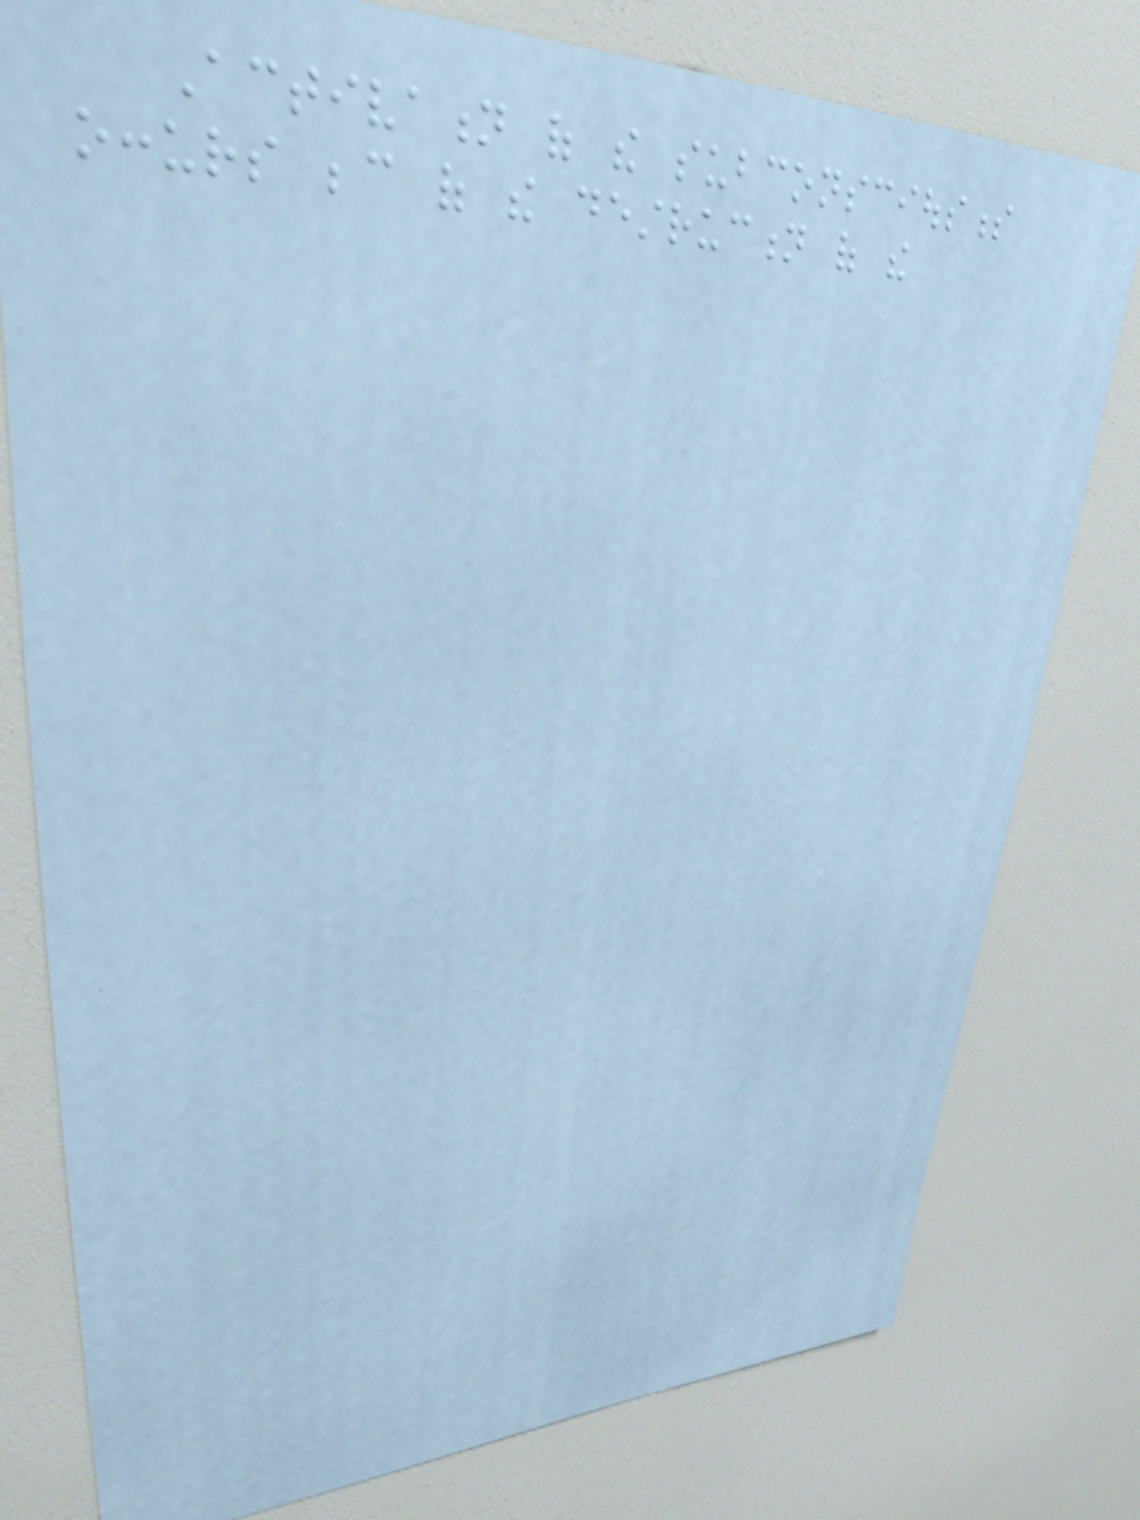Activation of the subconsciousness
occurs because of the destruction of the
